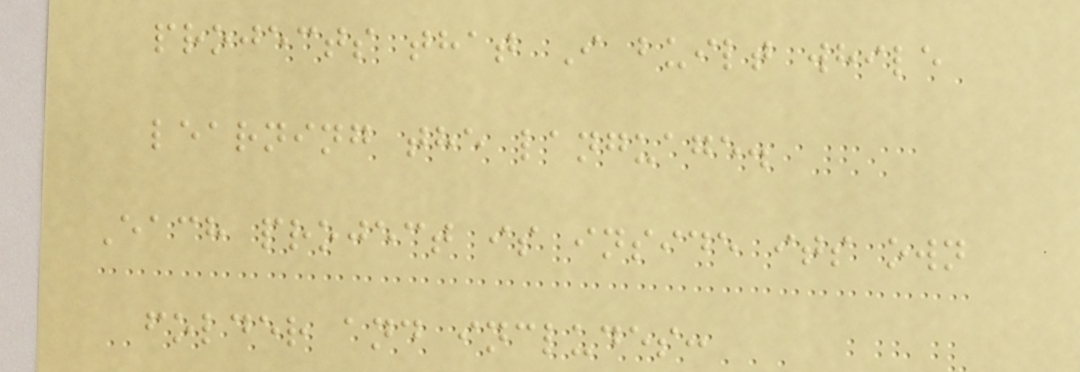projects that I built while
learning the language.
Each project is inside its own
folder and includes:
